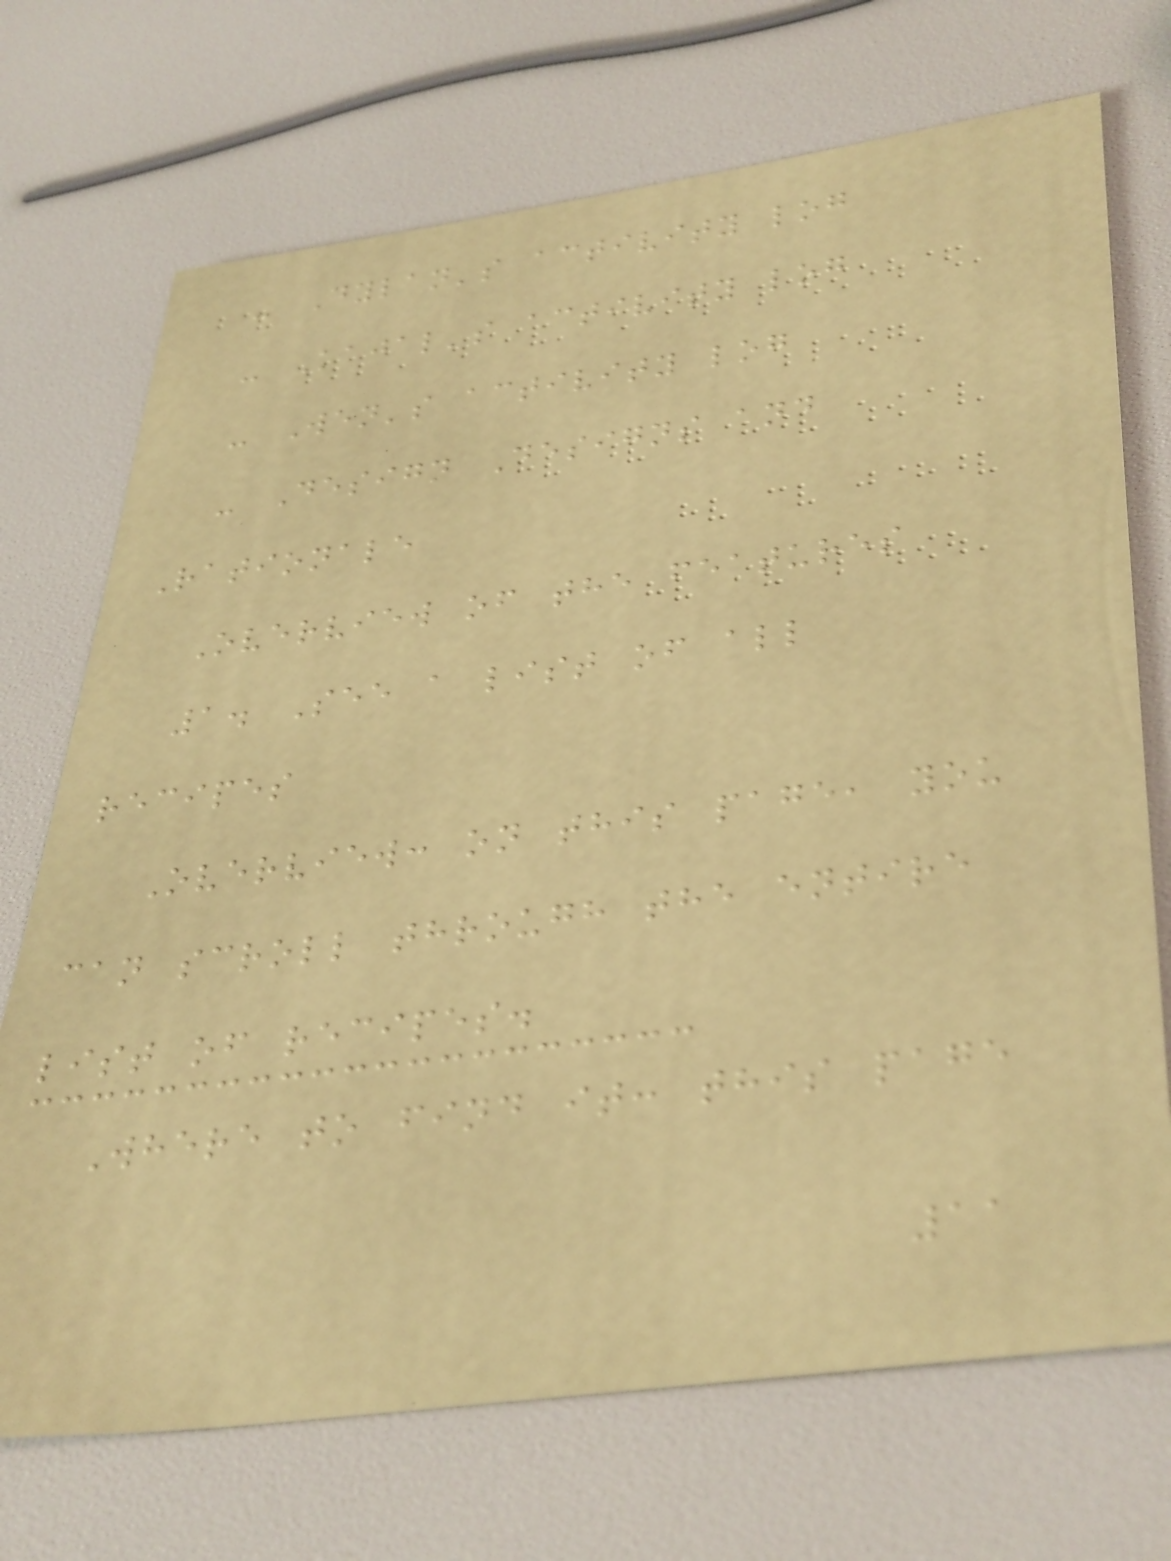- Dylan's activity log
- Kajal's activity log
- Wen's activity log
- Design Designs and
Rationale
Overview of the features
1. See a list of all
recipes
Overview: on this page, you
can scroll through the entire
list of recipes.
Where to find it: this page
11
